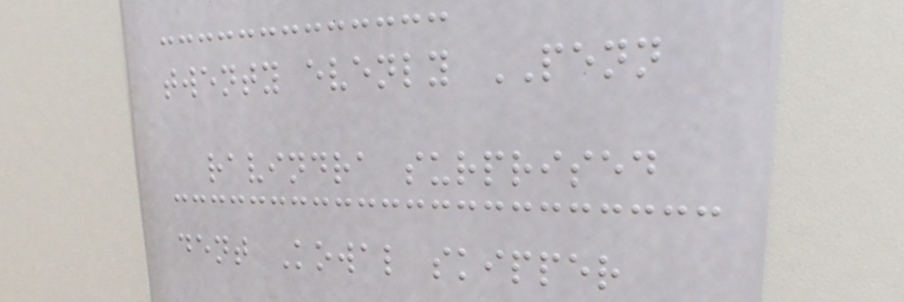twenty evenly PENN
ravindra surprised
dent Kowal skipper
